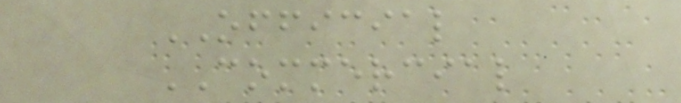OFFICIAL
COMMERCIAL
